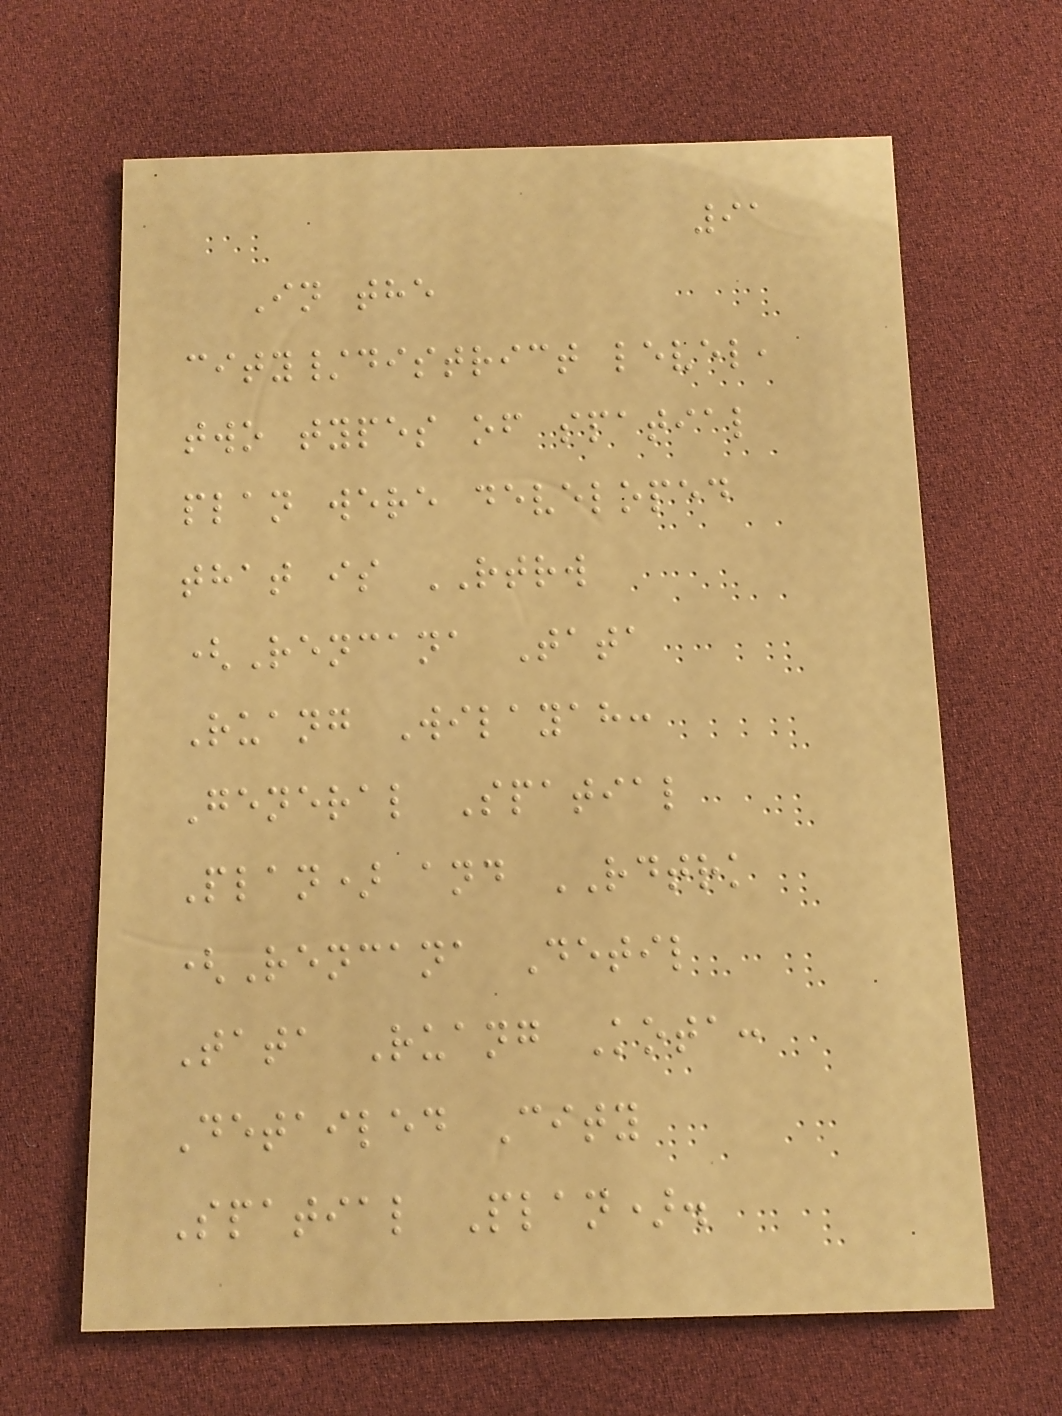91
In the
city/district level,
two types of spatial
plan were developed
that is RTRW
(Rencana Tata
Ruang Wilayah:
General Spatial
Plan) and RDTRK
(Rencana Detil
Tata Ruang Kota:
Detailed City
Spatial Plan).
